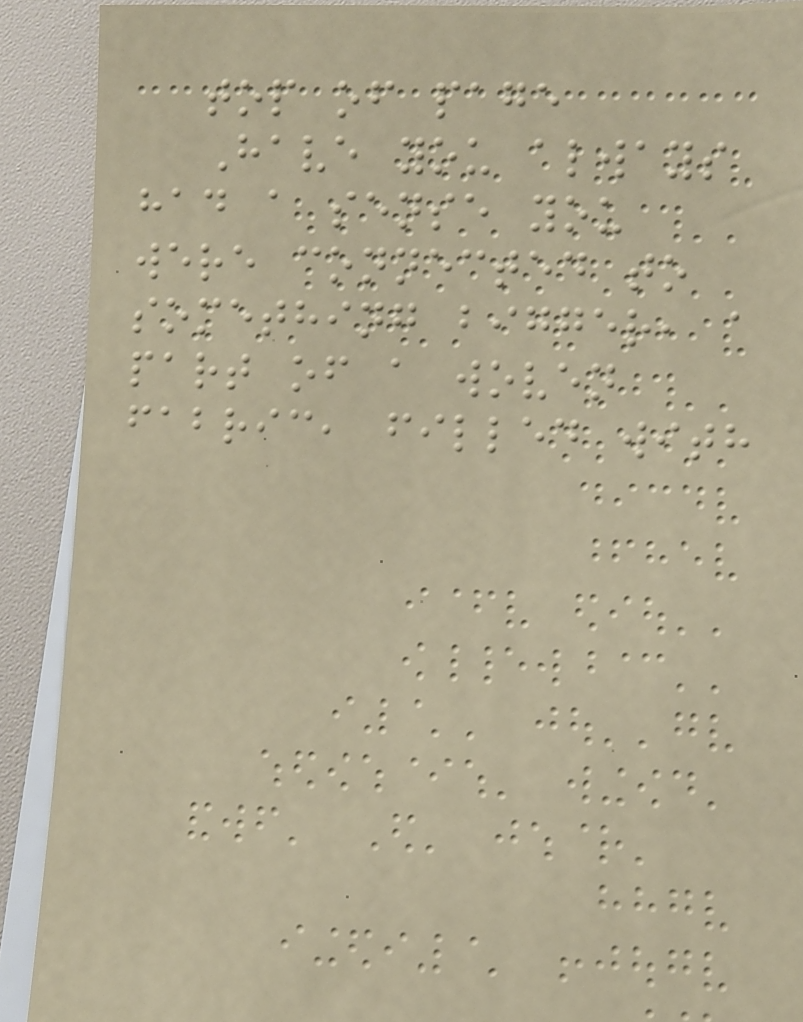top of page
Have you always
had a sense you
were connected to
something bigger, a
part of a woven
fabric, filled with
